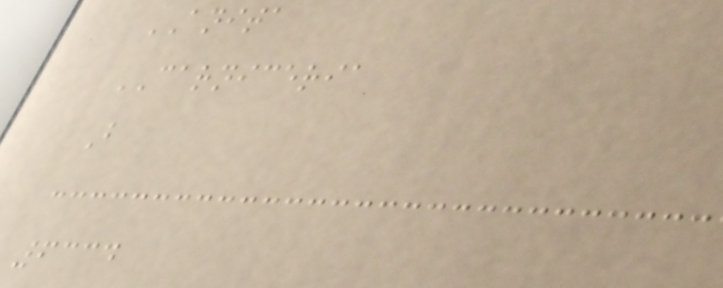ANITA
CARNICERIA
B
6334
